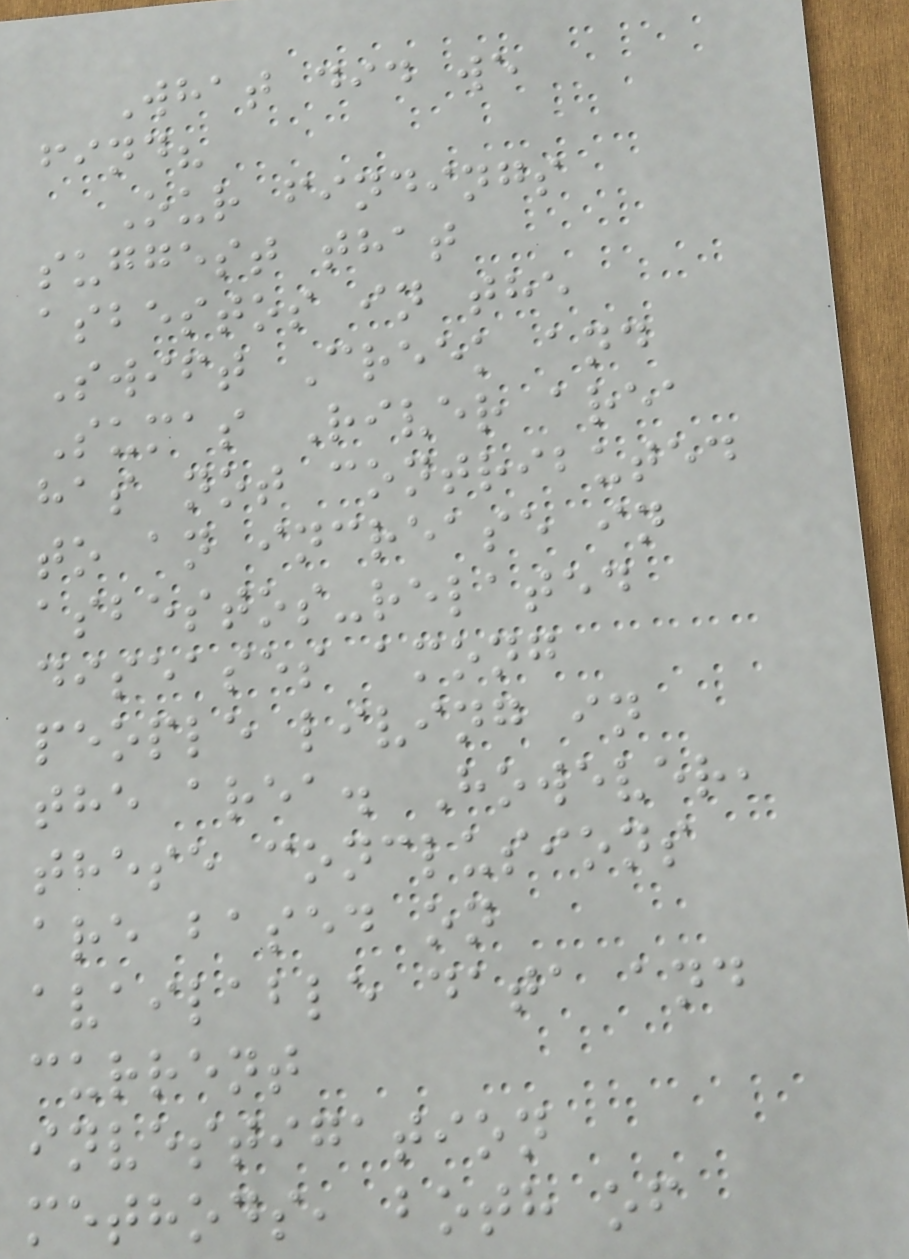What did we
find?
Our findings
suggest that
asbestos in the
Swift Creek and
Sumas River area
has not contributed
to an increase in
asbestos-related
diseases among
people living in
the area. However,
these conclusions
are based on
available data and
current
investigation
methods, both of
